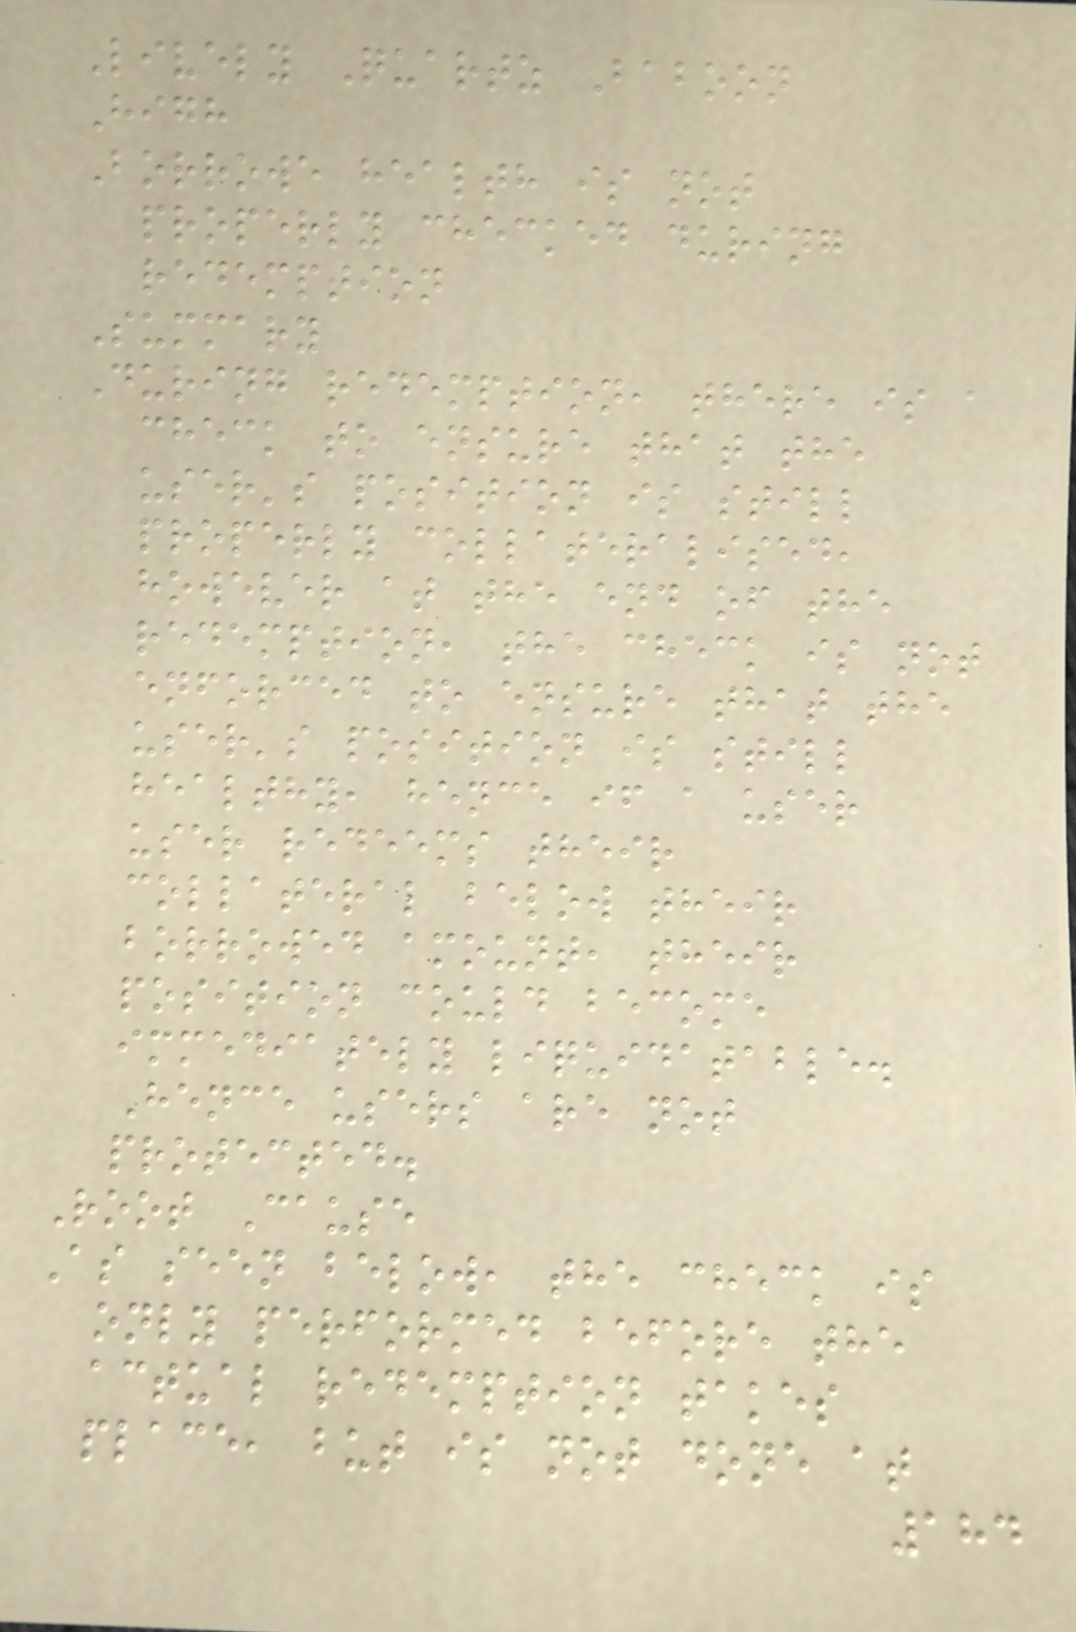Lively Quartz Baboon
High
Borrowe health is not
properly checked during
redemption
Summary
During redemption, there is a
check to ensure that the
user's position is still
properly collateralised,
however at the end of the
redemption, the check is not
enforced to ensure that the
user's position is still
healthy, hence if a user
user redeems their
collateral below their
borrowed amount, their
position could become
immediately liquidatable.
Hence users are not
protected.
Root Cause
As seen below, the check is
only performed before the
actual redemption takes
place, but is not done at
184
